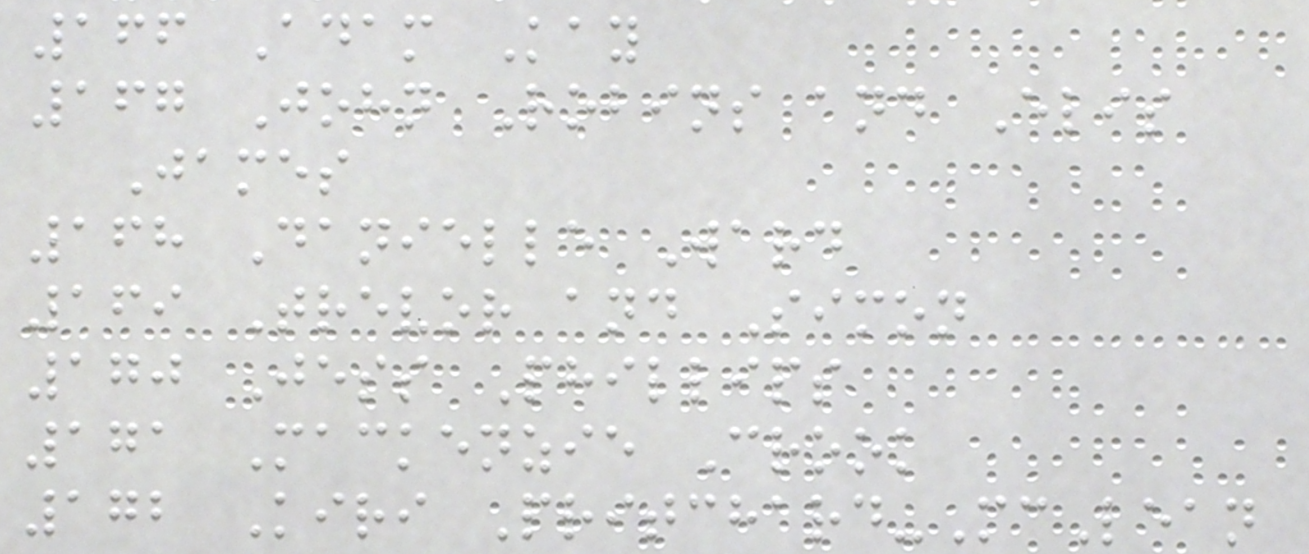166 Adam Kay
167 John Robins and Elis
James
168 Danielle Ward
169 Trevor and Simon
170 Jess Phillips
171 Mackenzie Crook
172 Kiri Pritchard-McLean
